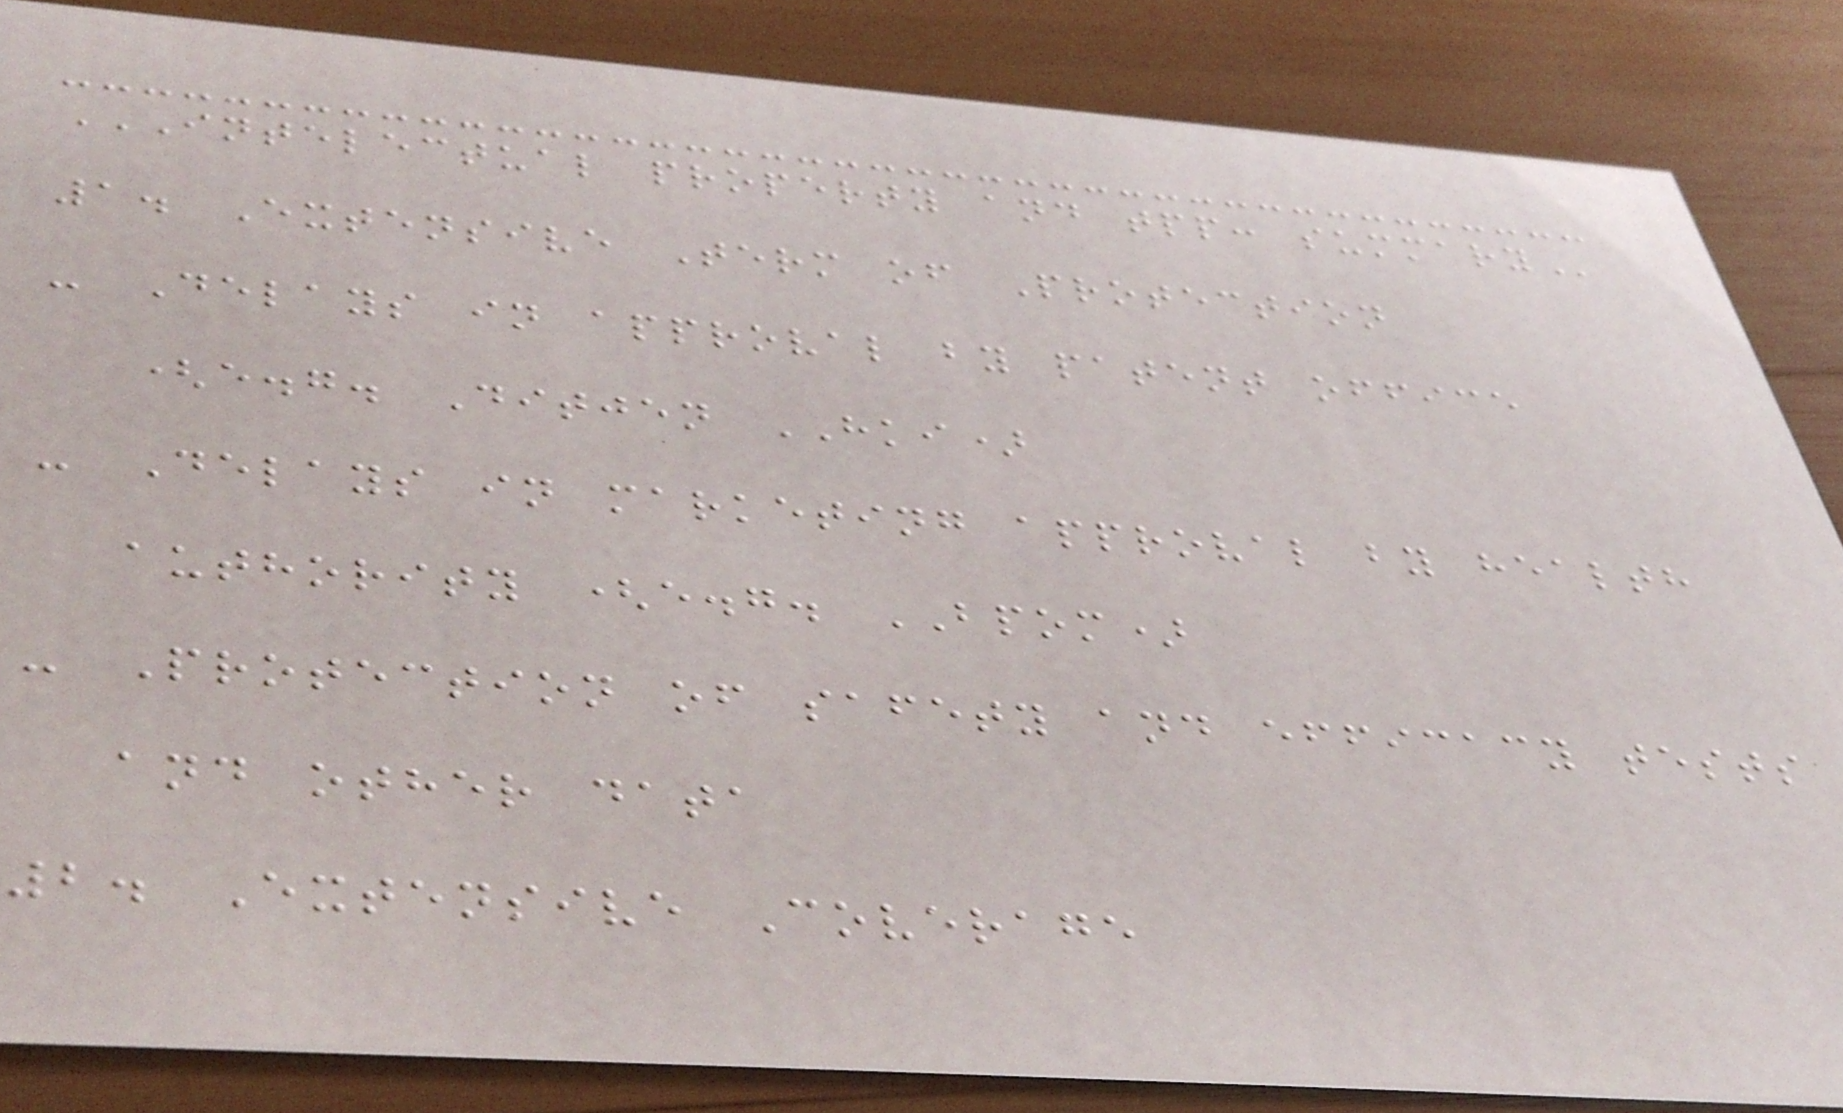INTELECTUAL PROPERTY AND TPP: SUMMARY
1. Extensive Term of Protection
- Delays in approval by patent office
(e.g. Ditjen HKI)
- Delays in marketing approval by health
authority (e.g. BPOM)
- Protection of safety and efficacy tests
and other data
2. Extensive Coverage
